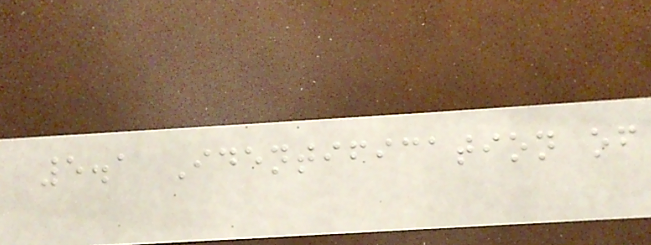5.1 Identification of
